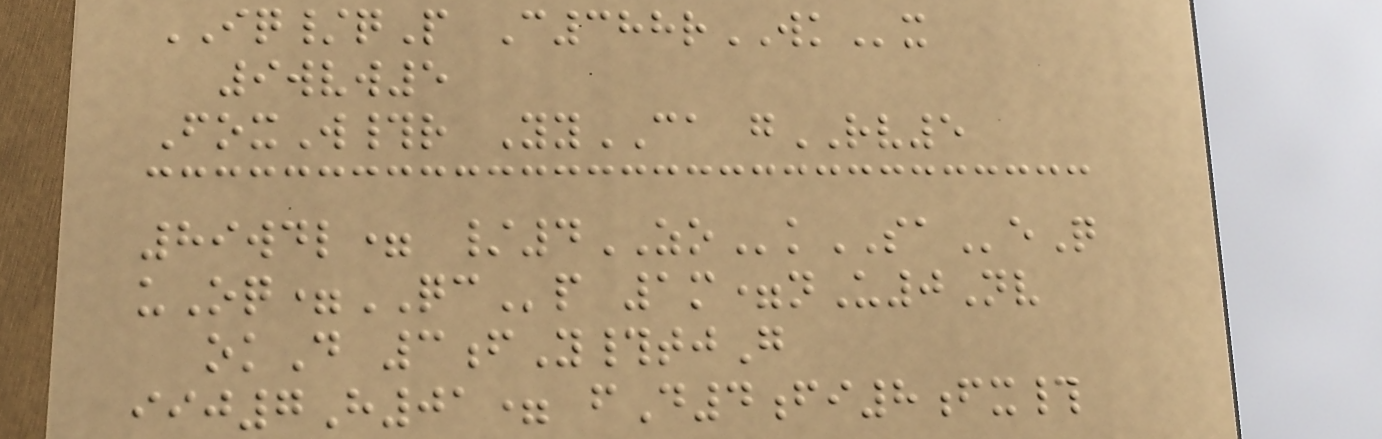IQ/qP C388rWKx
9wvw5
FoxW#r YyCA gRV5
89wdl= /4ZOkSAeQ
uOq=QCp 1m=nU0Nv
okD 3fY#tjG
iij7H01= fD4fi8fx#
